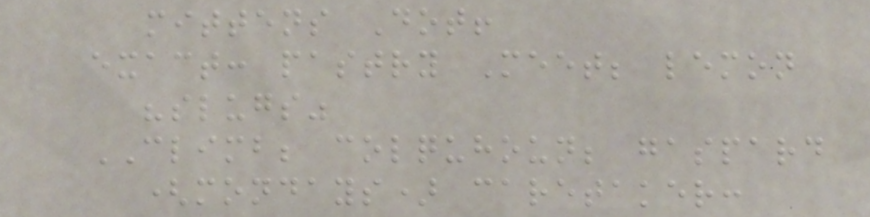mittens Dot!
exact: pastry Meet; lemon
"slugs"
CLIMB; colquhoun; gaspard
(mondays) caretaker:
